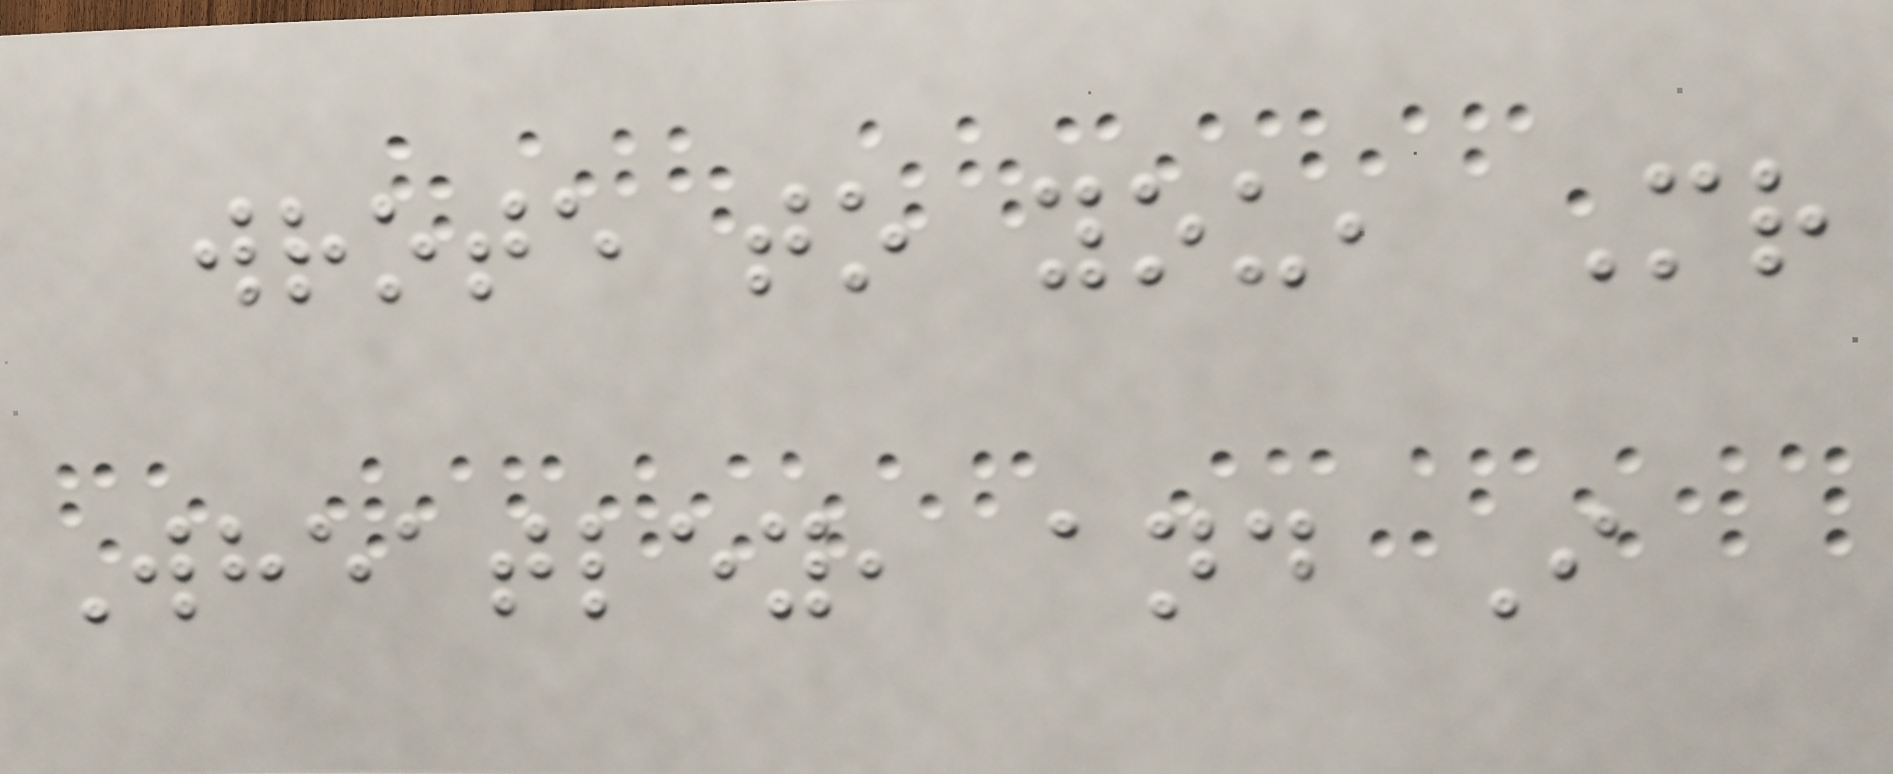wrote to you, Mr
Wheatley, and I
